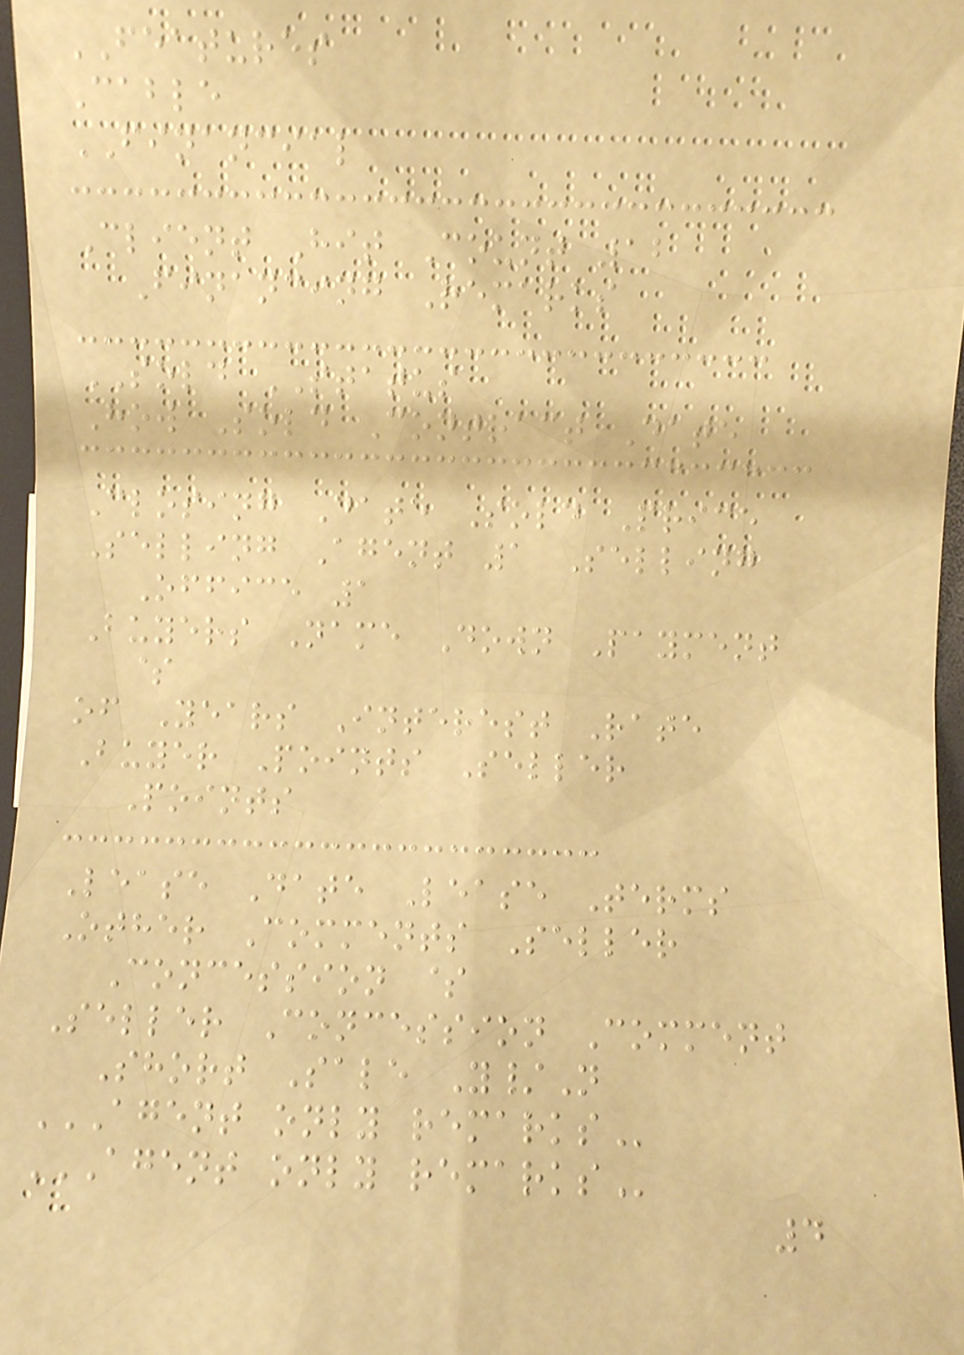FEATURES
Cable
FINANCIAL
Client Hit Count 12
Financing Remarks
SOLD STATUS
How Sold Contract Date
Closing Date Sold Price
Selling Agent 1 Selling
Office 1
Buyers Name Down Payment
$
of Years Interest Rate
Buyer Points Seller
Points
Lease Date Lease Terms
Other Comments Seller
Concession $
Seller Concession Comment
Short Sale Y/N
AGENT ONLY REMARKS
AGENT ONLY REMARKS
4
